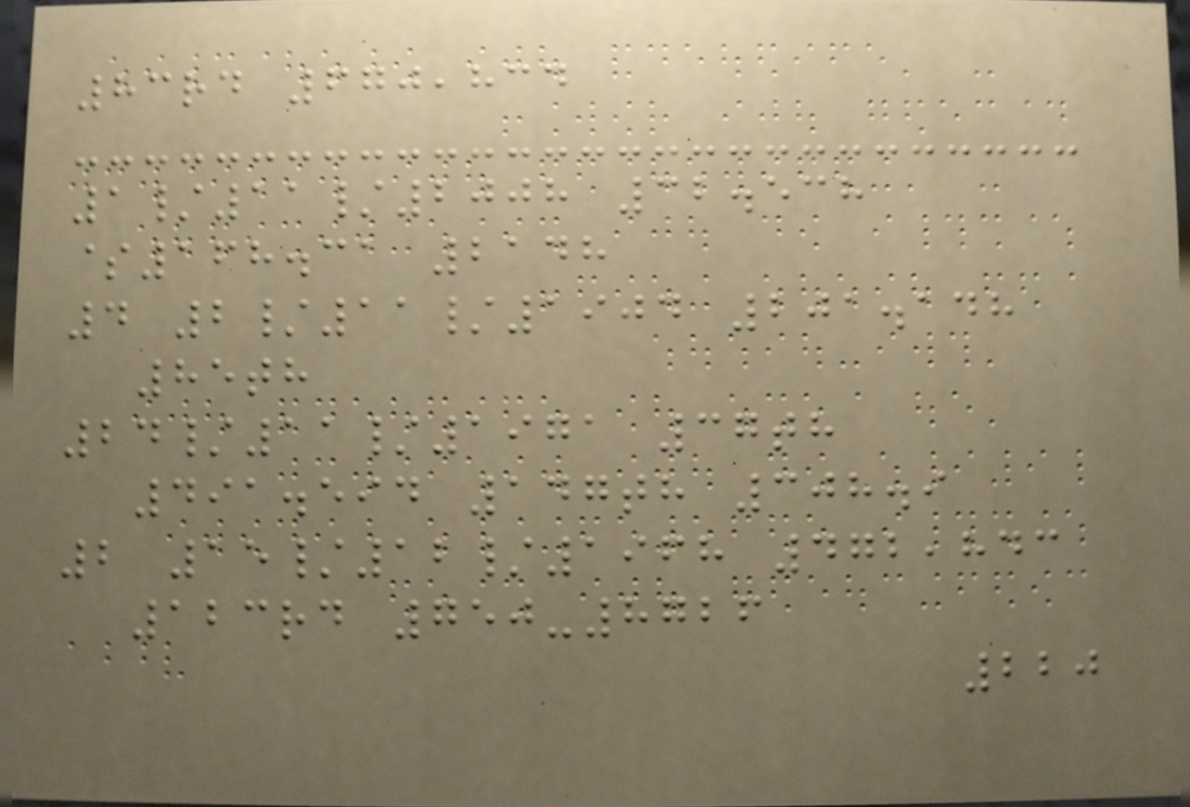83rd 670,834
1/11/2008 32.538
$168.31 2148
4 2/11/1904 201.148
85th
24/11/1971 37th
491.594 147th 308.9
2 15/12/1968 472,843
123rd 750-8726
220
